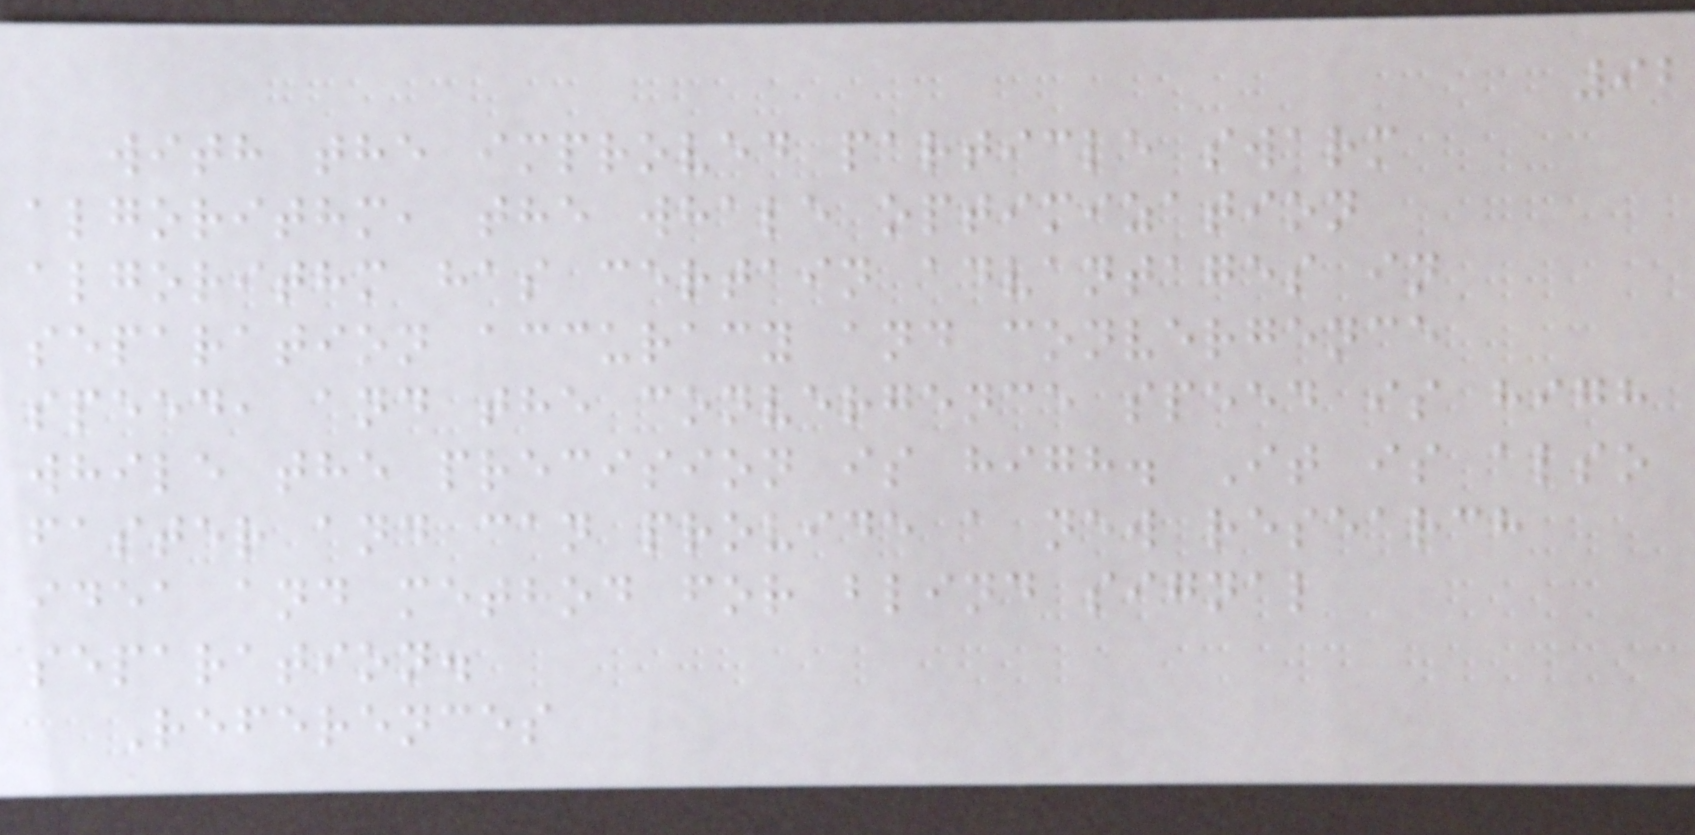92
with the improved particle swarm
algorithm, the whale optimization
algorithm has certain advantages in
separation accuracy and convergence
speed, and the convergence speed is high
while the precision is high. It is also
faster and can provide a new research
idea and method for blind signal
separation.
References
